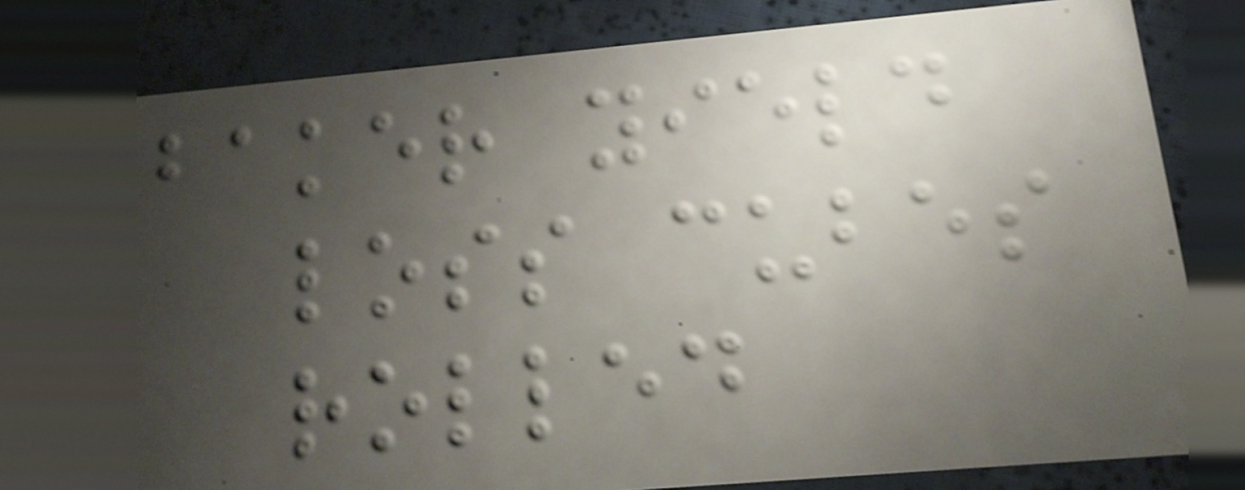baker yield
loss cubes
rolled
